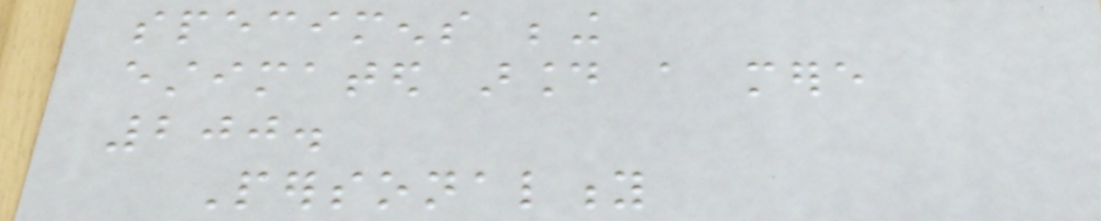specimens being
estimated around a mere
200.
Personality
